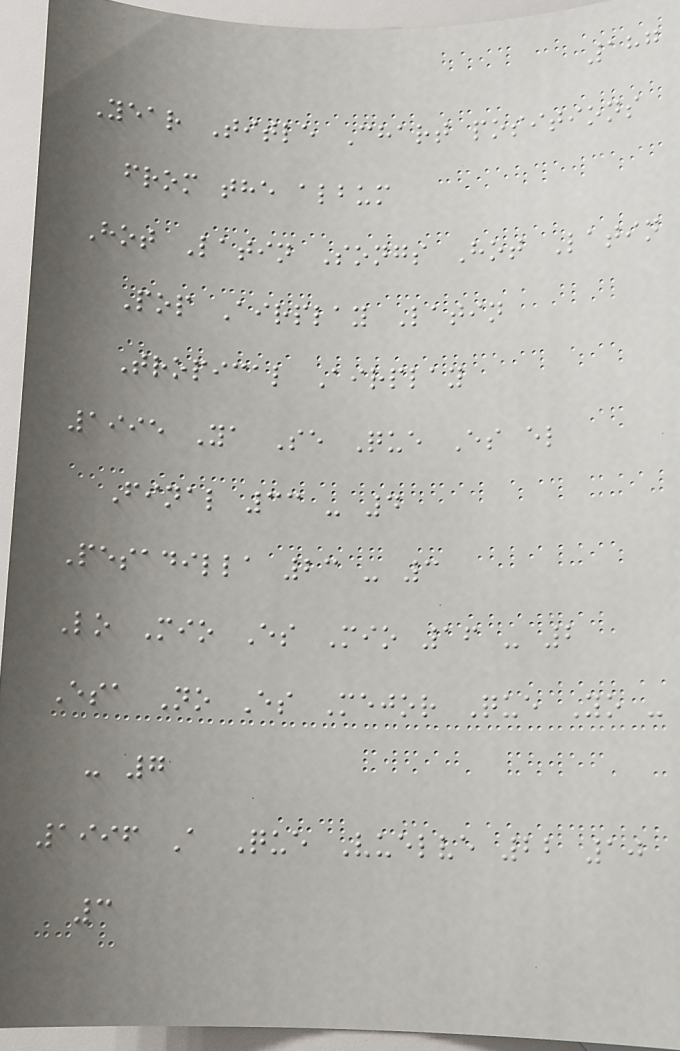187
Year Title Chart positions
from the album
Hot Latin Songs Hot Latin
Pop Airplay Latin
Tropical Airplay
1995 Ya Se Que Es el
Final 33 - 4
Pesadilla 23 - 3
Lo Mio Es Mio 16 - 2
Esa No Es Mejor Que Yo -
- 7
1996 A Que Vuelve 22 10
3
